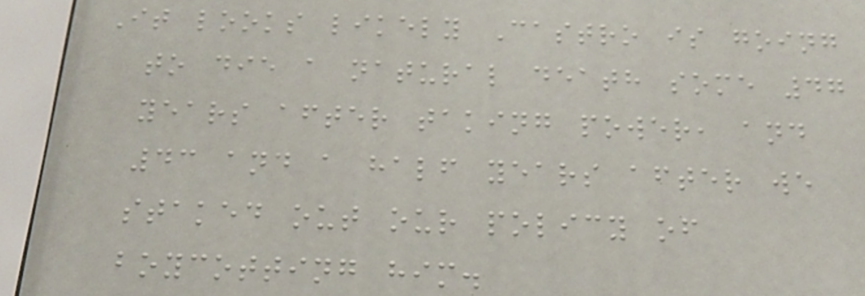It looks likely Castro is going
to die a natural death some 47
years after taking power, and
43 and a half years after we
staked out our policy of
boycotting him.
